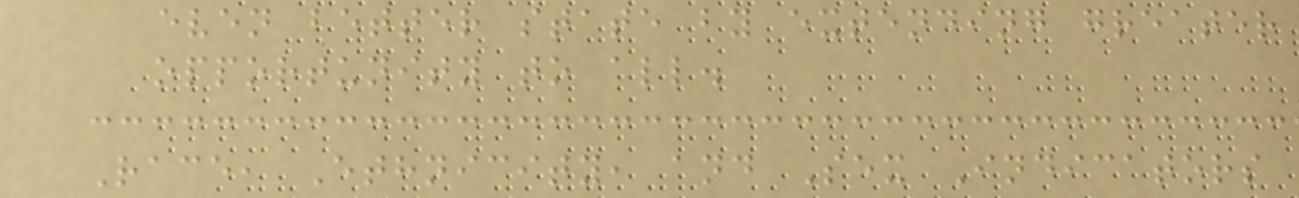even better state by extending greater
opportunity to all.
Race, Ethnicity, and Sex Indicators
